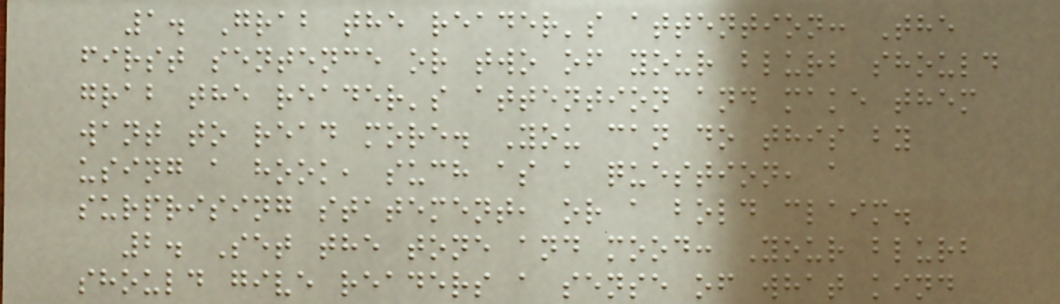1. Grab the reader's attention: The
first sentence or two of your blurb should
grab the reader's attention and make them
want to read more. You can do this by
using a hook, such as a question, a
surprising statement, or a bold claim.
2. Set the tone and mood: Your blurb
should give readers a sense of what kind
